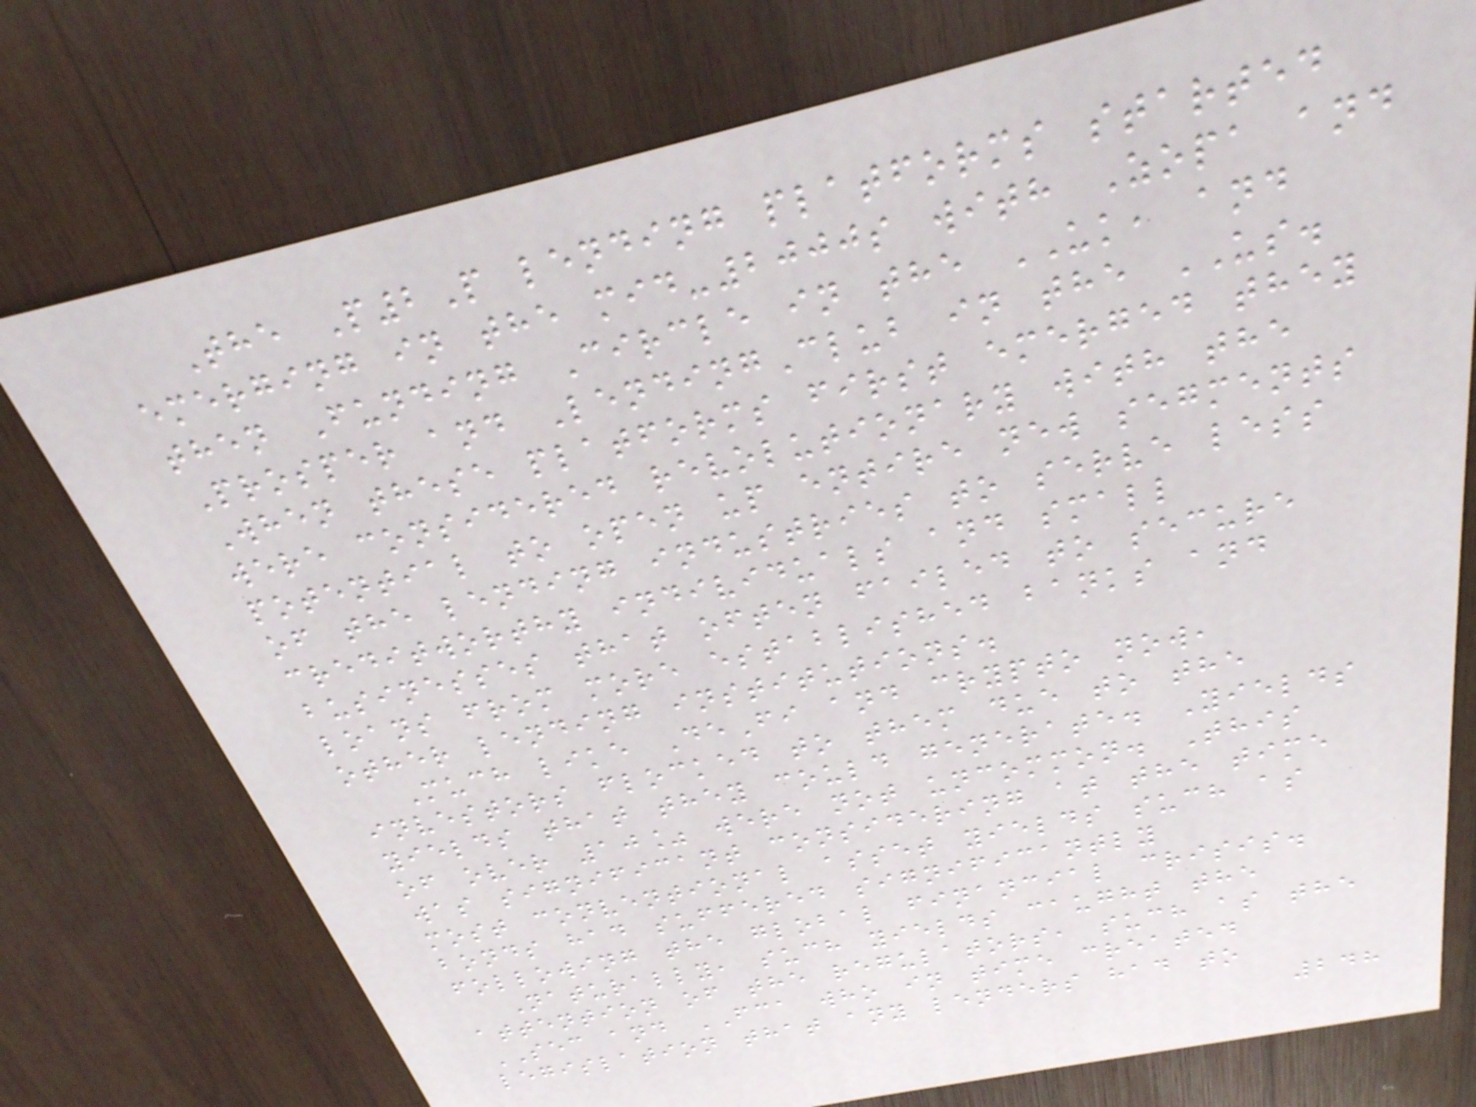The P2P lending platforms started
emerging in the mid-2000s with Zopa and
then Funding Circle in the UK, and
Prosper and LendingClub in the US.
When these platforms first emerged they
were considered revolutionary with the
potential to open up entire new segments
of the lending industries to serve less
creditworthy individuals and small
businesses that often failed to secure
loans from more established banks and
other lending institutions.
Much like DeFi and crypto now,
investors flocked to them due to the
yields that they could generate. Yields
of over 10% were not uncommon. This
was significant considering at the time
most conventional asset yields such as
bonds had suffered significantly
following the global financial crisis.
Naturally, such yields caught the
attention of the regulators, such as the
SEC and FCA who in time created
legislation that any lenders had to
248
